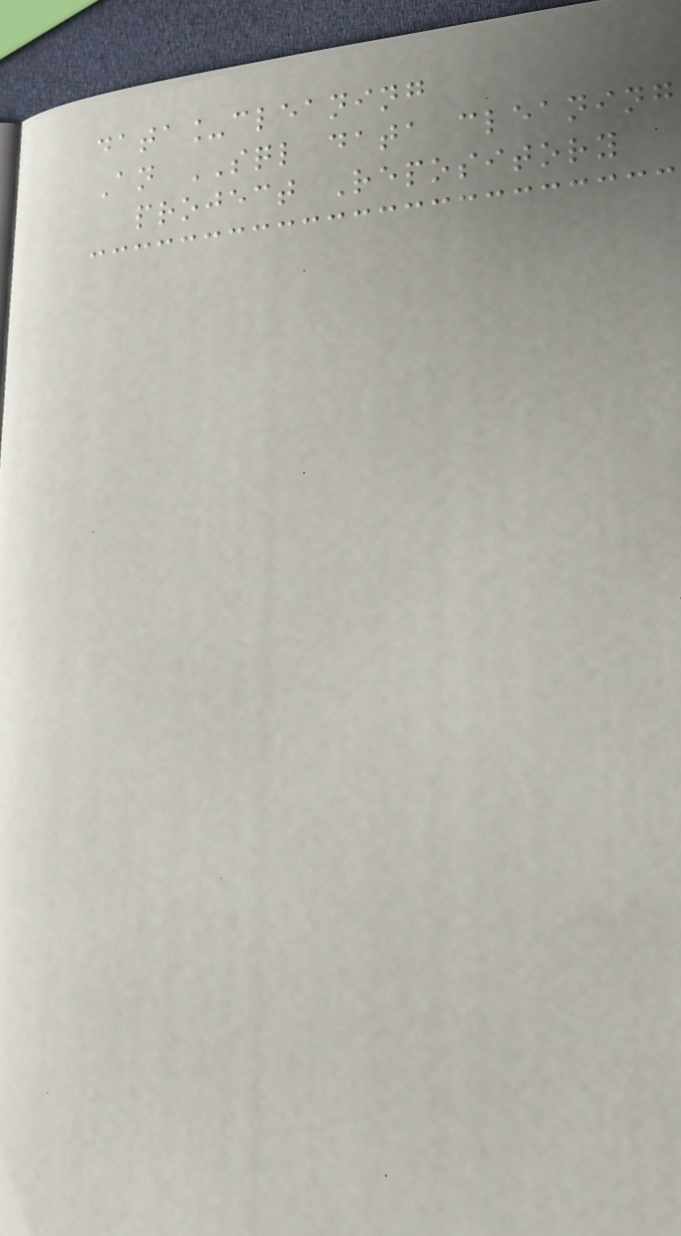data_cleaning
An SQL data cleaning
project Repository
